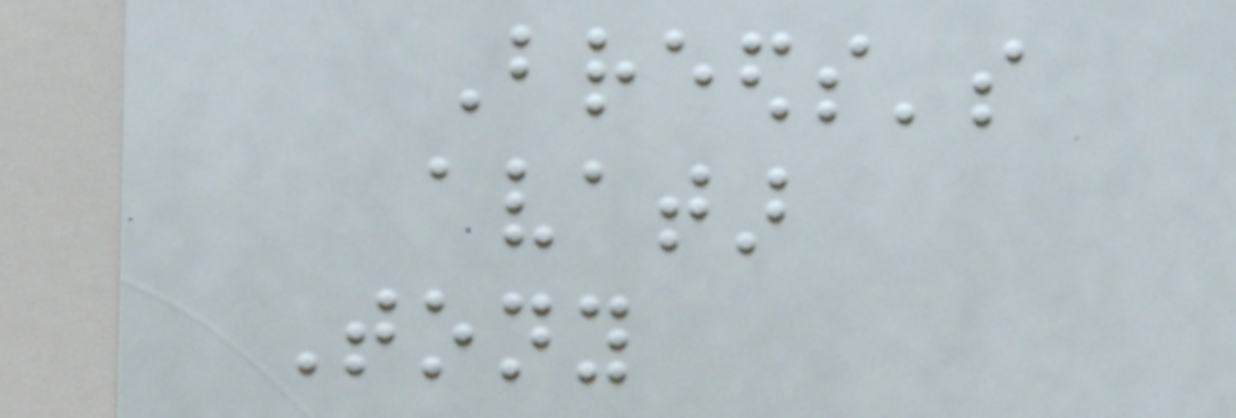Breeds's
avatar
Tony
